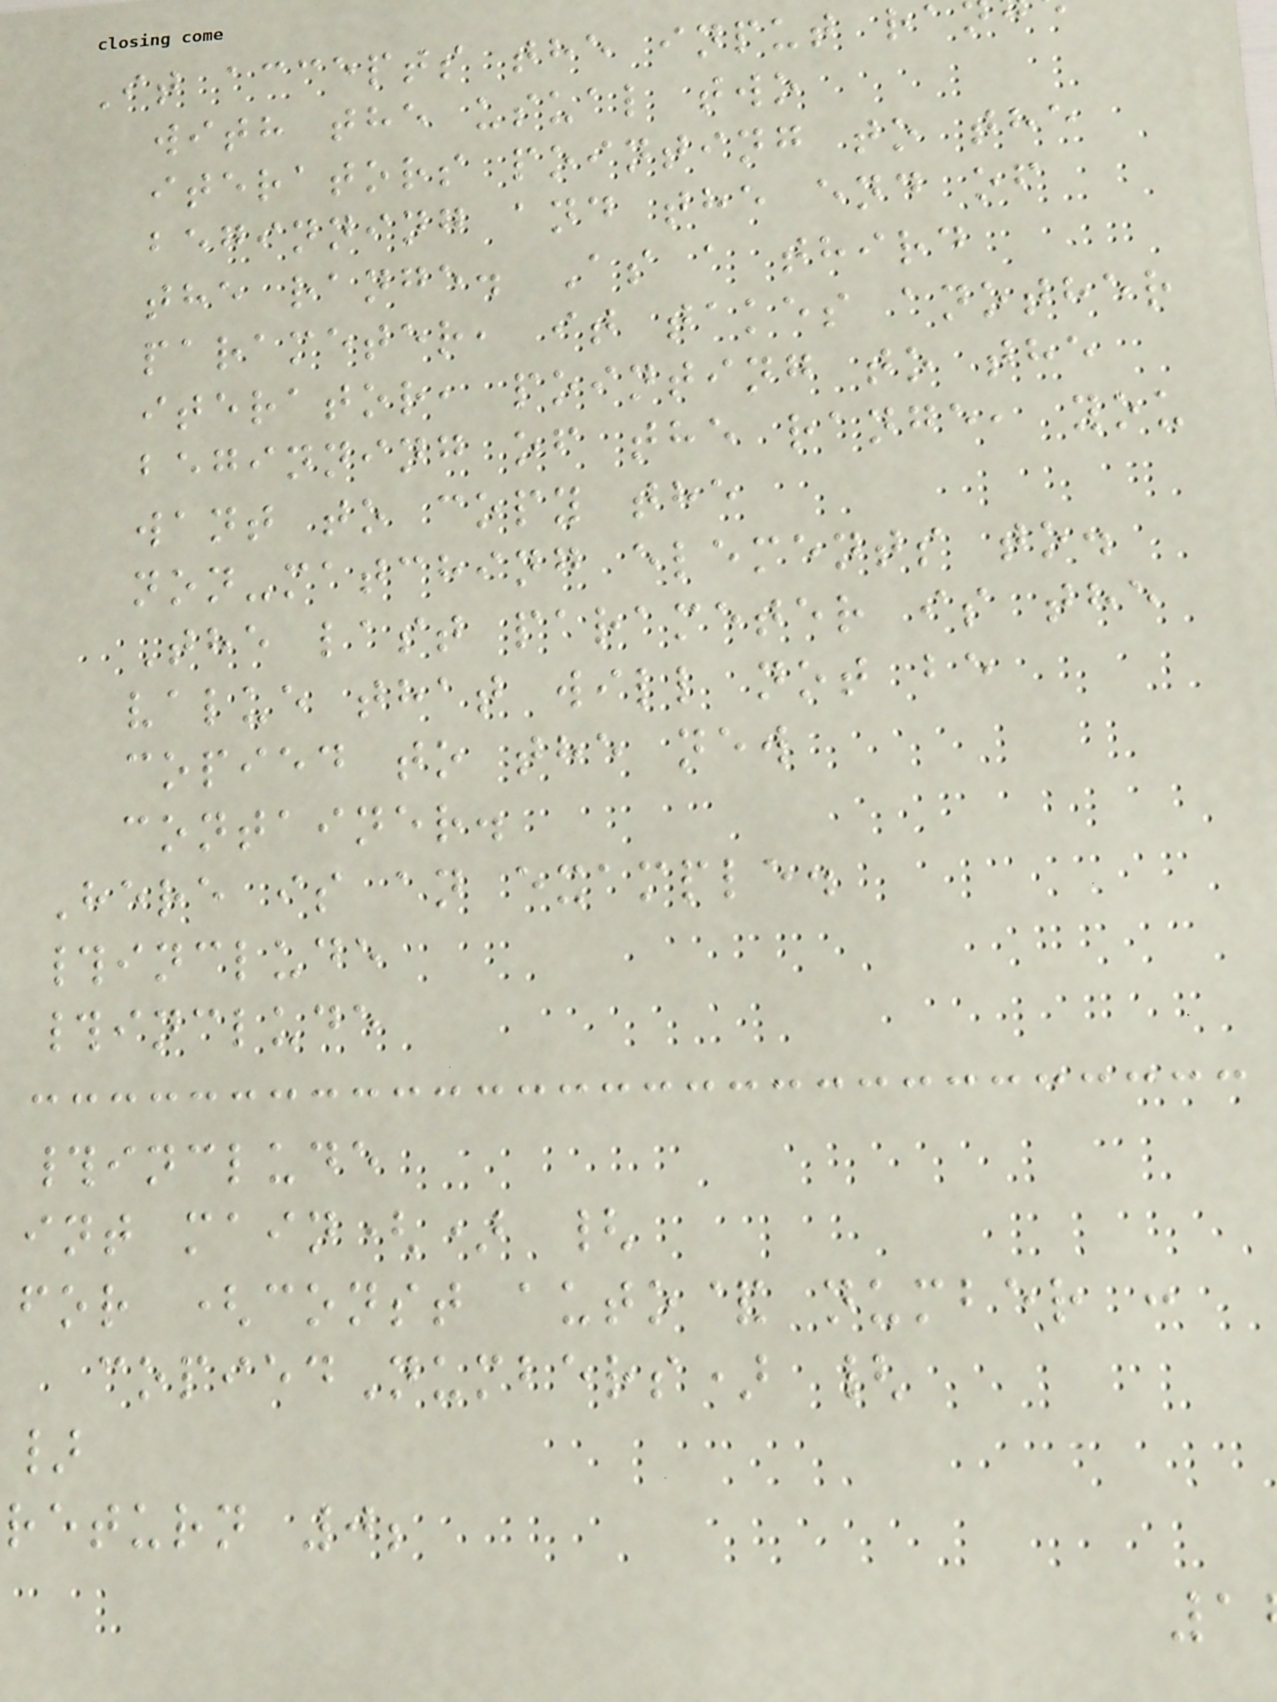It accepts the input ra
with the usual two
iterators pointing to the
beginning and the end of
the range. As a third
parameter, it takes another
iterator, pointing to the
beginning of the range, you
want to copy the
non-matching elements to.
The last parameter is the
value that will not be
copied to the new
container.
Here is an example.
#include
#include
#include
int main() {
for (const auto& number :
copiedNumbers) {
}
return 0;
